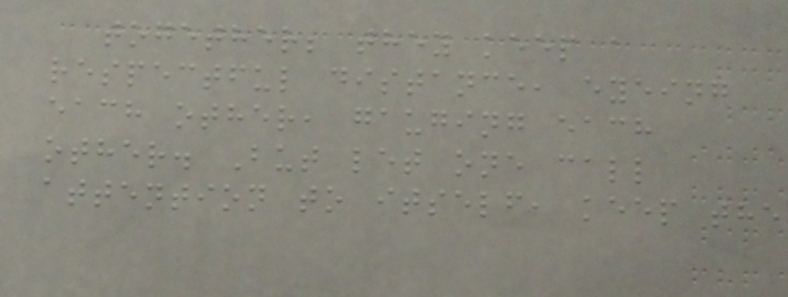together; they keep a
respectful distance, eyeing
each other, gauging each
other. But let one call
attention to itself, keep the
